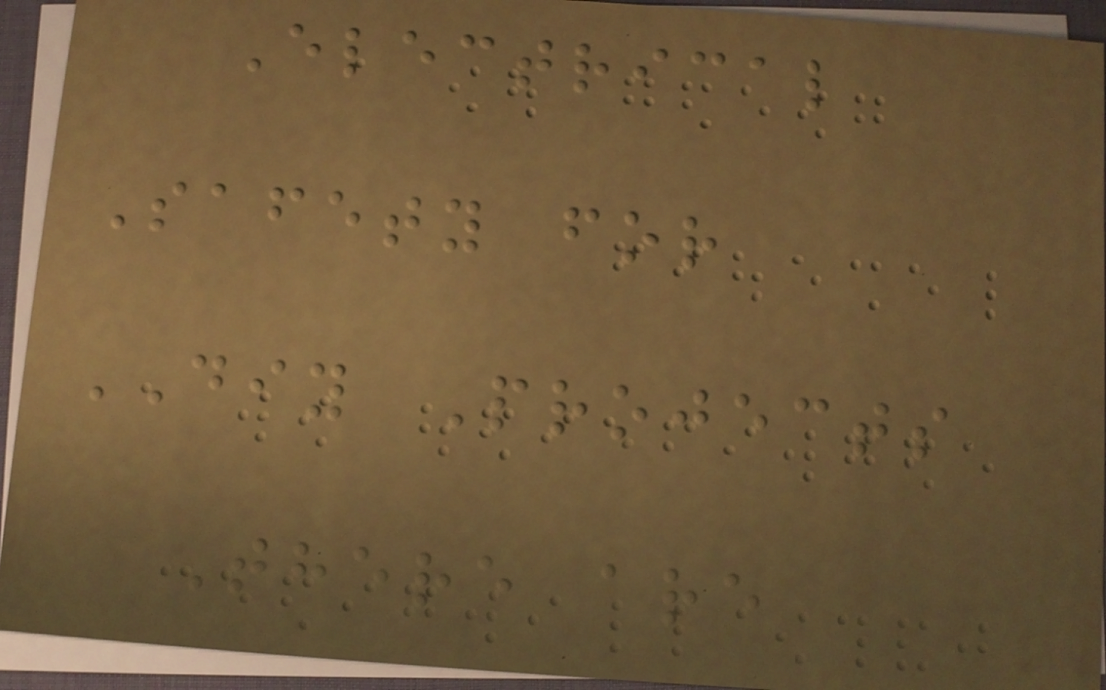Electrical
Safety for
DIY Projects
There are
